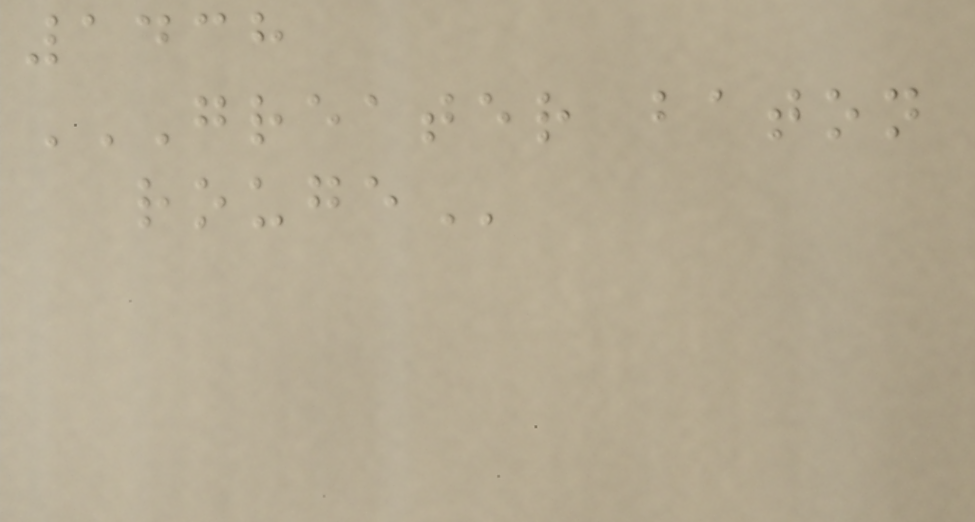1438
GREATER BATON
ROUGE
